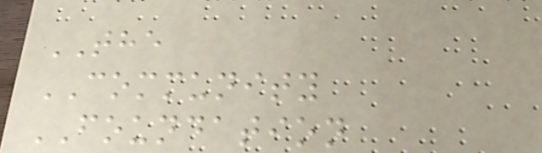THE
COMMUNITY
FOUNDATION
